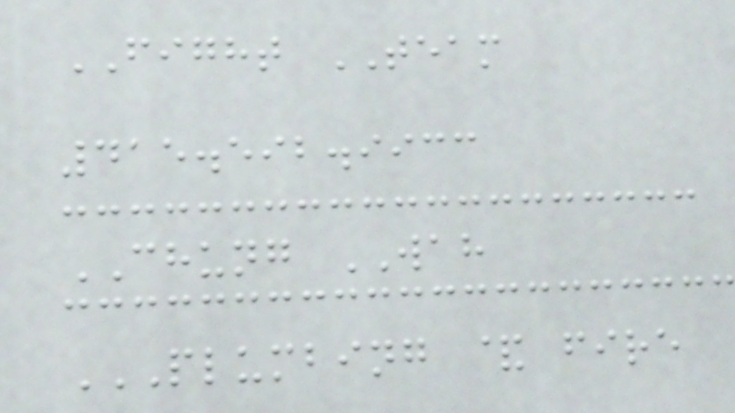FIGHT TEAM
415.592.9933
CHUNG WAH
PLUMBING & FIRE
